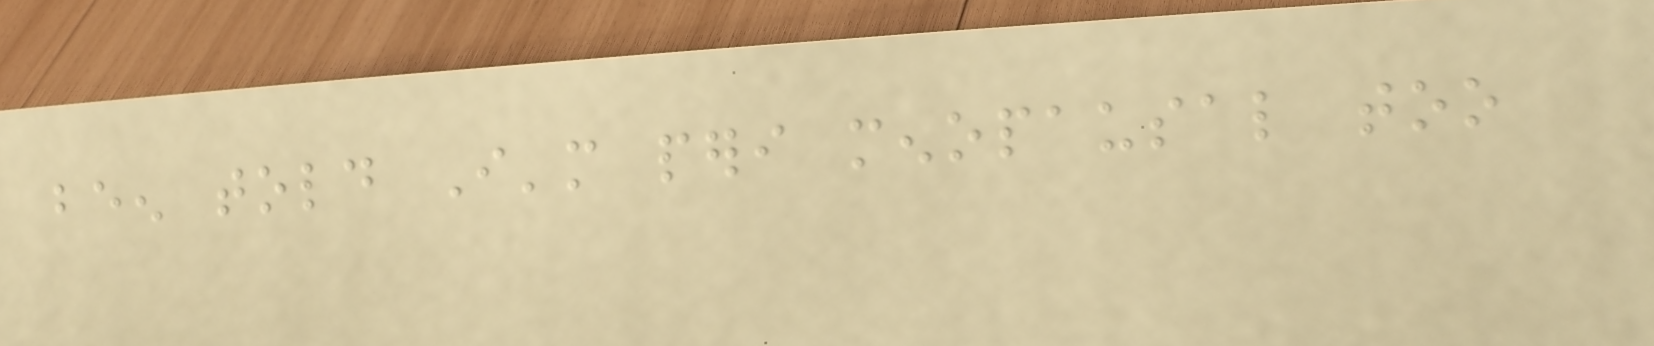been told I'm peri menopausal too
